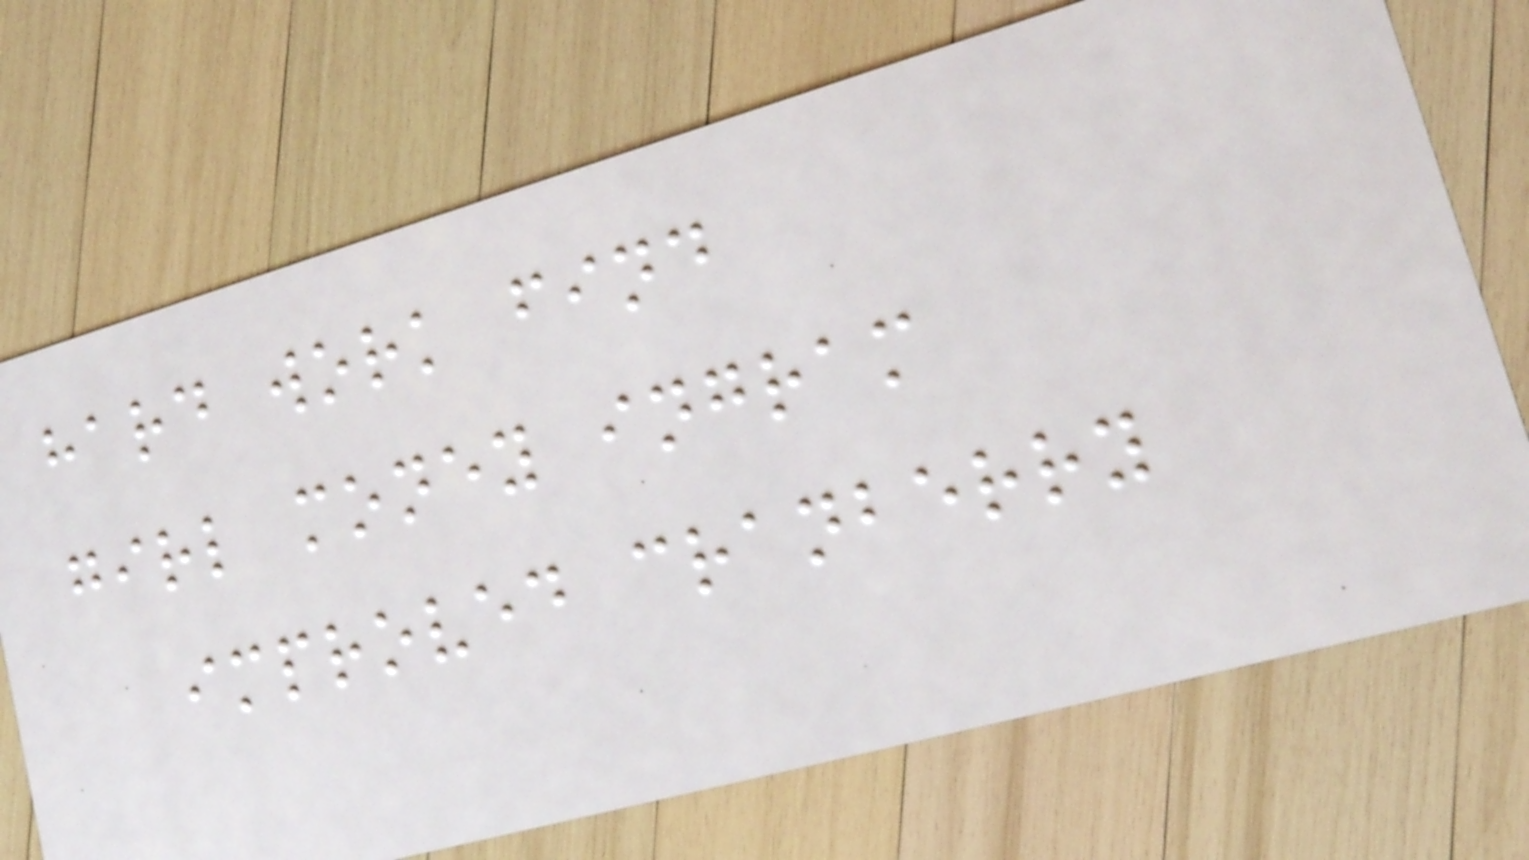hard work find
girl money ingram
improved cranberry
